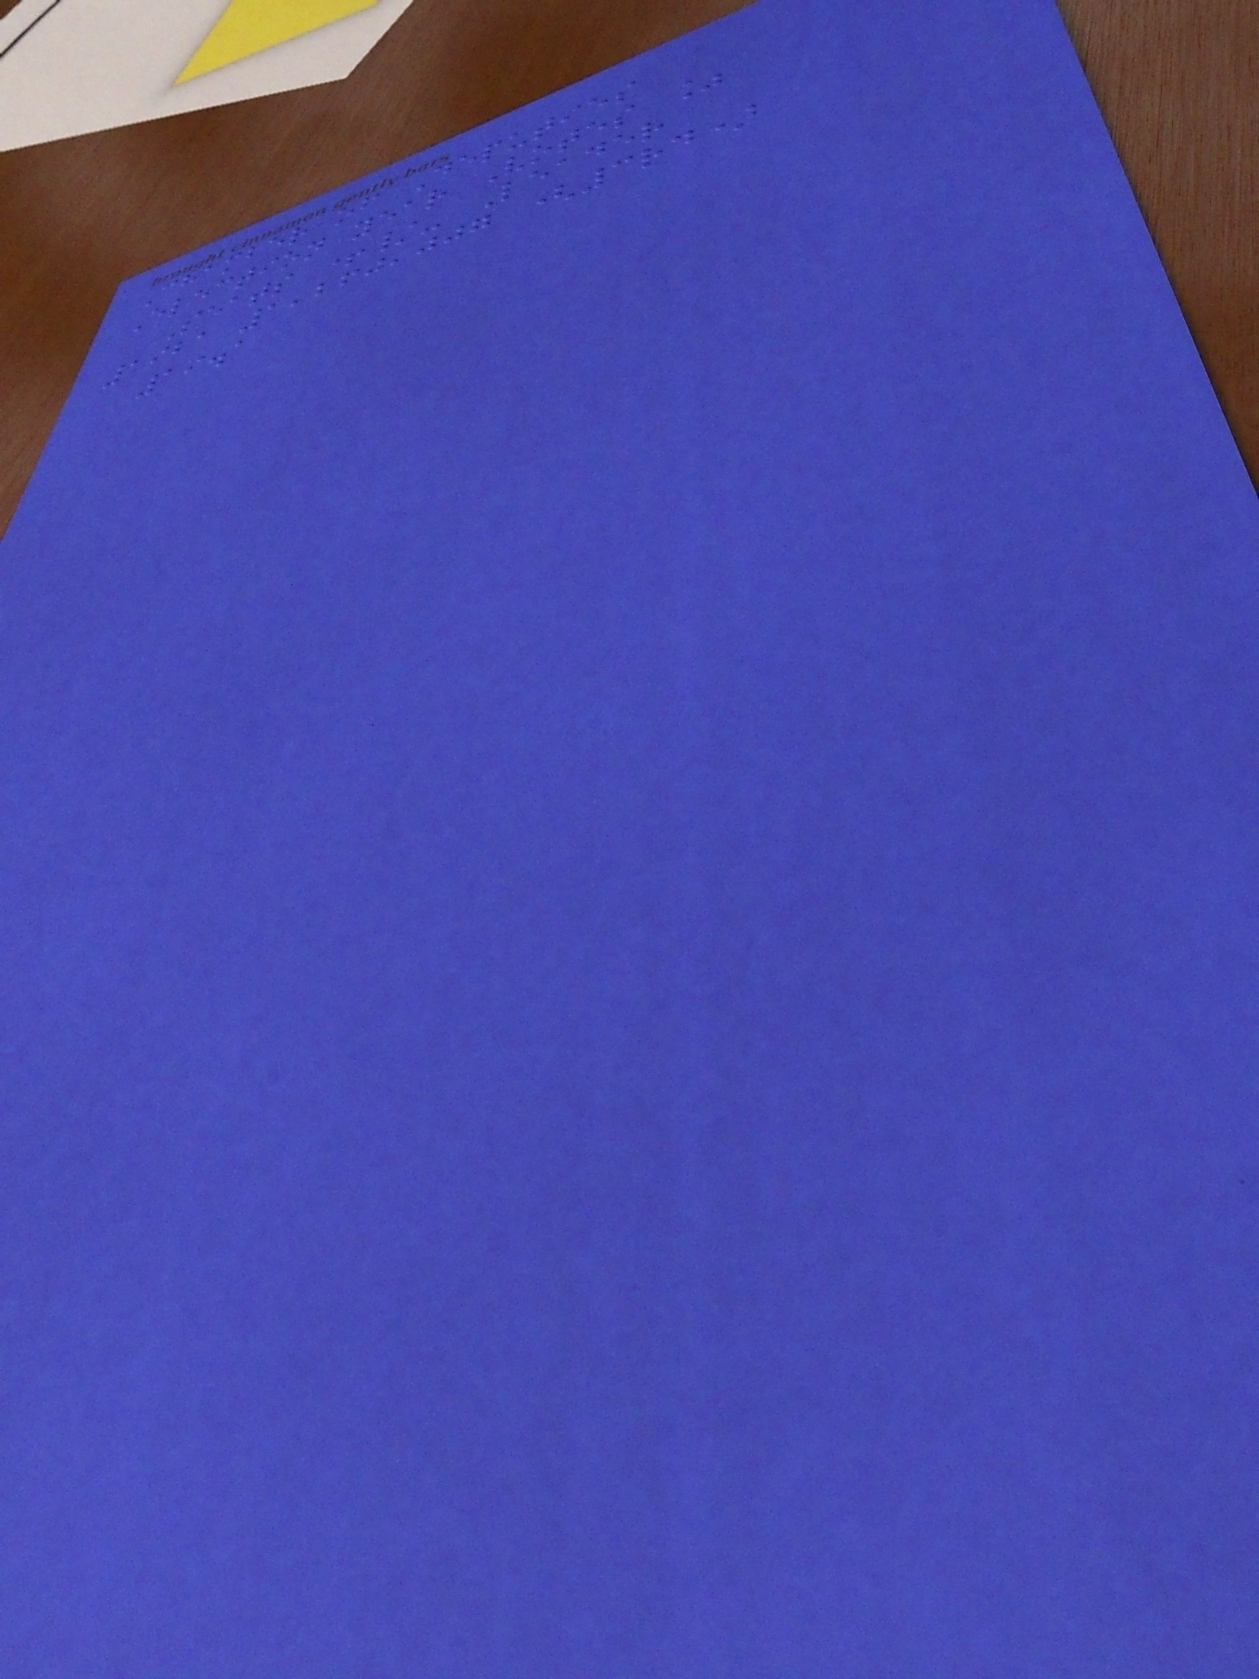Chamber of Deputies
Election year Votes %
Seats +/- Leader
1921 1,260,007 (3rd)
19.1
